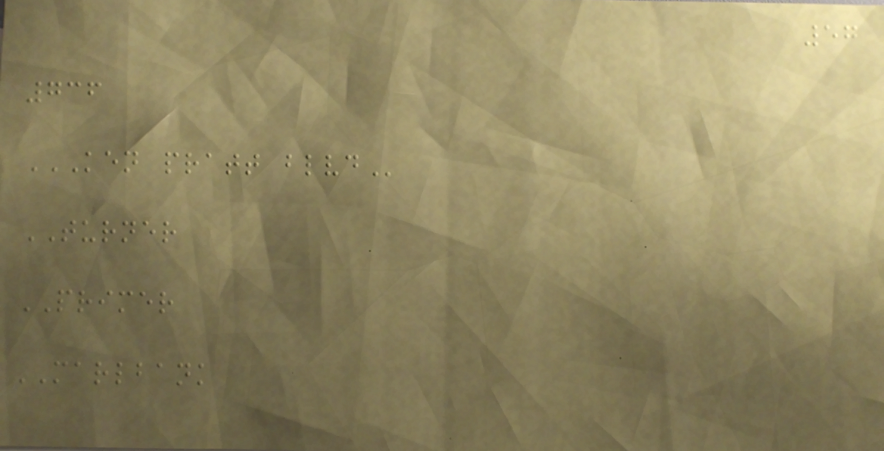57
736
KEN PRATT BLVD
TURNER
PRIMER
MARLBANK
